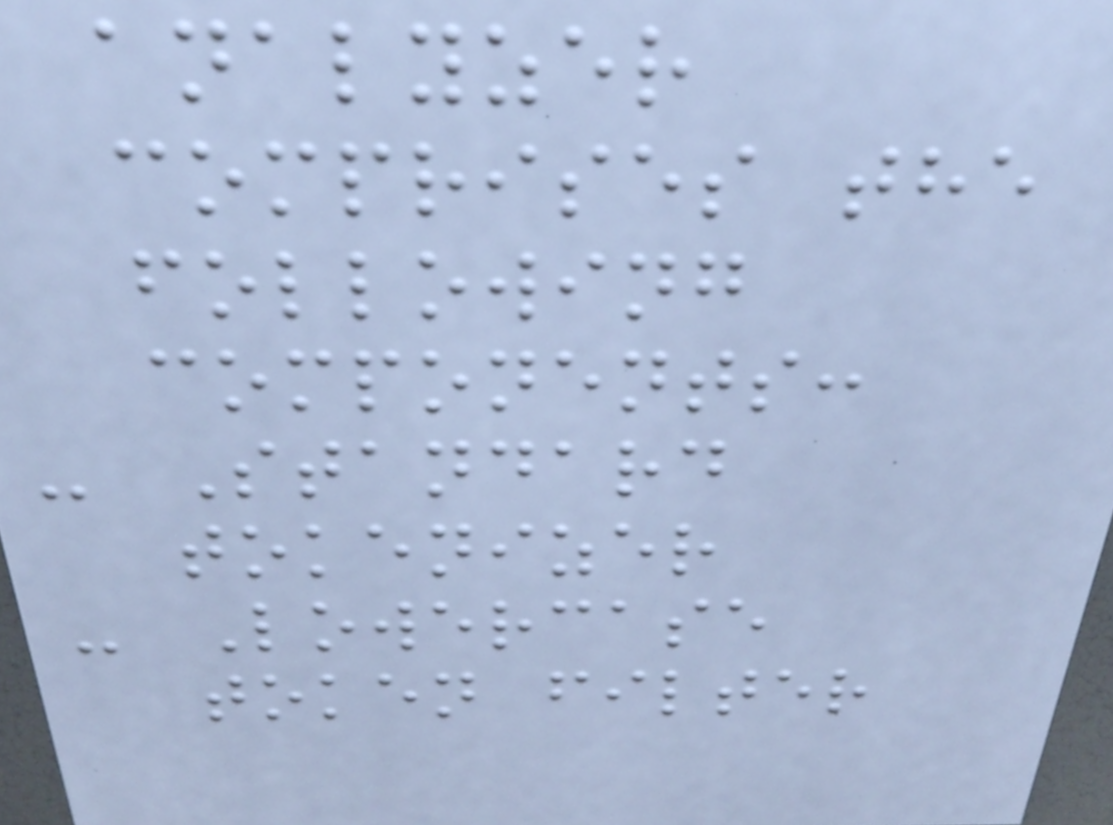analyzer
comprises the
following
components:
- Standard
tokenizer
- Lowercase
token filter
